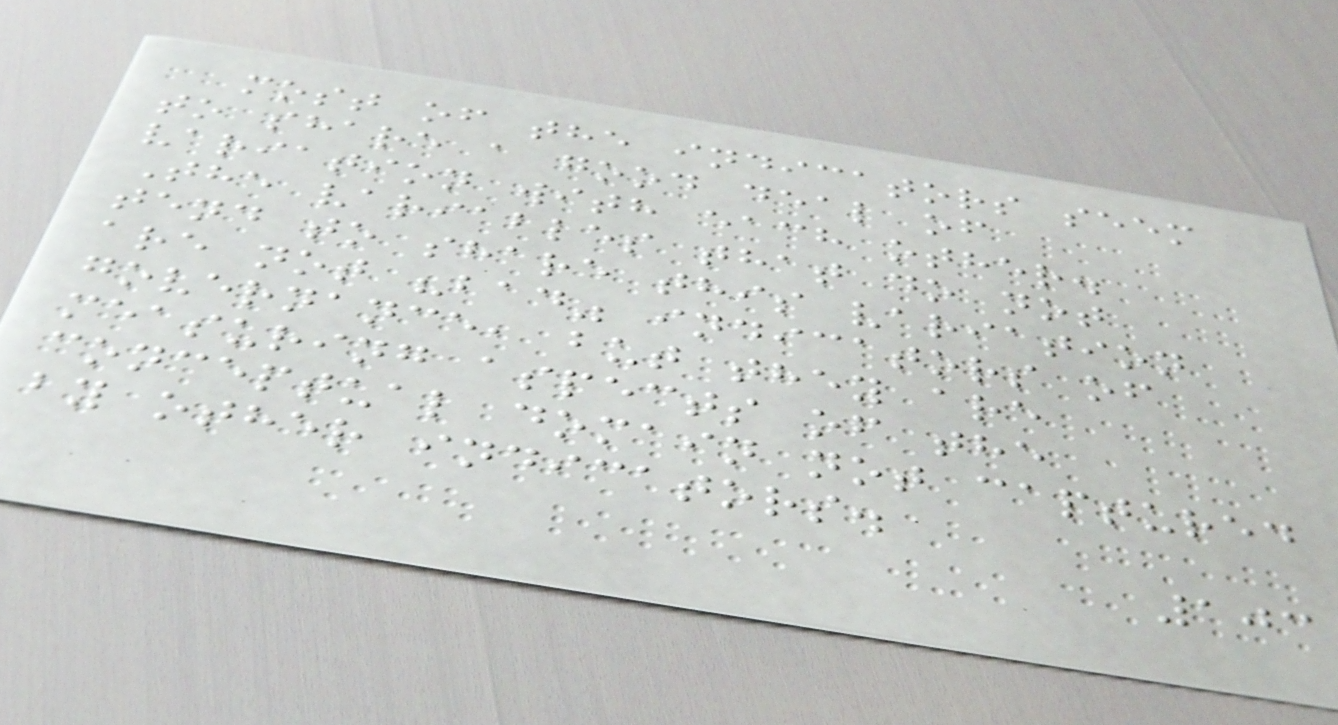most of the indicators seem
to share a good deal of
variation with each other.
The variables that do not
tend to share this variation
are not "bad" indicators of
governance, but they are
measuring aspects of the
conceptual domain not captured
by other indicators.
103
